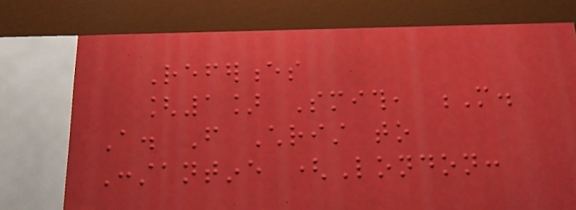References
[1] Smith, M.
A. From Christ to
Constantine (London:
